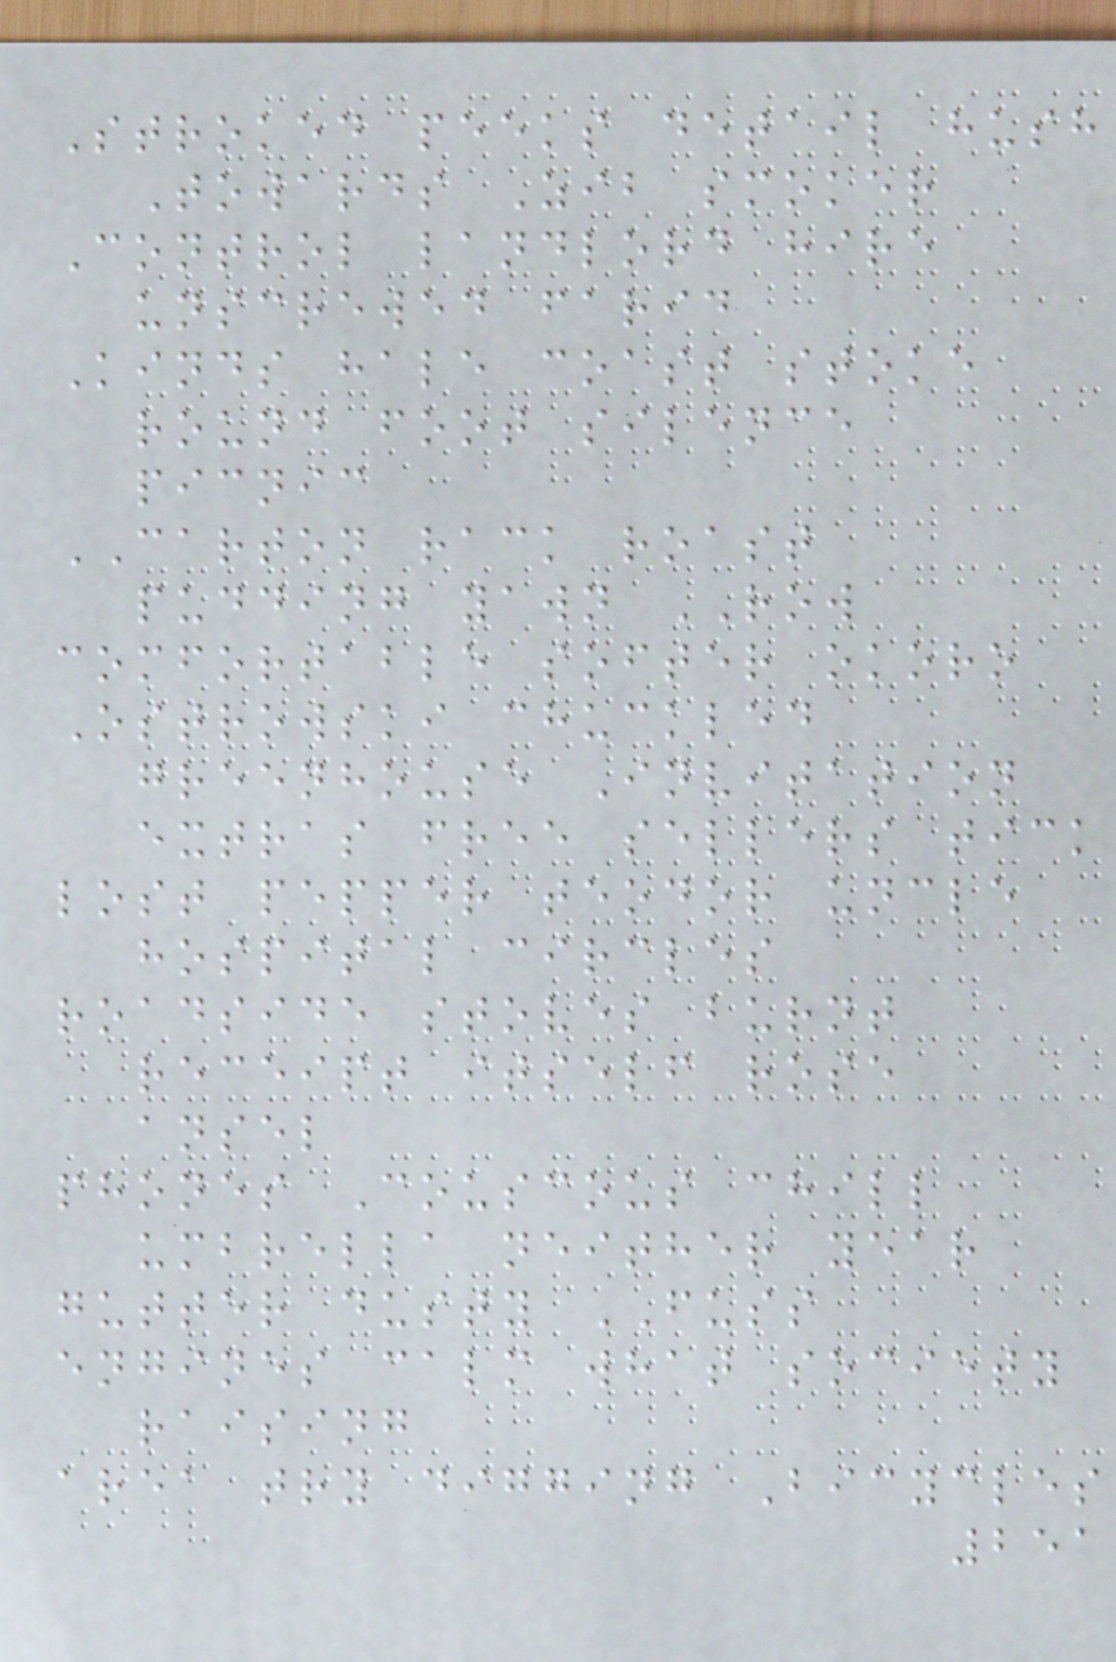Stroked peeks detail hush
Towards Zib smoker
Control landlord hire
unscrewed farid
Kinds hale coast stoke
round foot silence
picnic
CARTON rack roast
pudding yawn ROW
comfortable softer okoro
Ostrowski chuckled
greenhouse Invitation
extras free sellers tick
lost pepper teodor uncle
hospital circles
roadside stoves burnt
receipt itself rose
ansel
phones Couscous chill
umbrella neither year
gutter dusty FUSS
engines calm what society
raising
area try digging Bicycles
251
